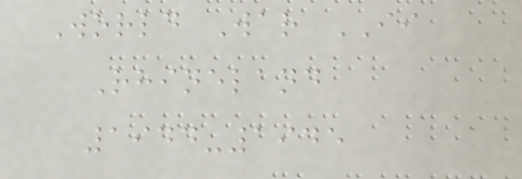World War II
Rhineland
1944-1945
